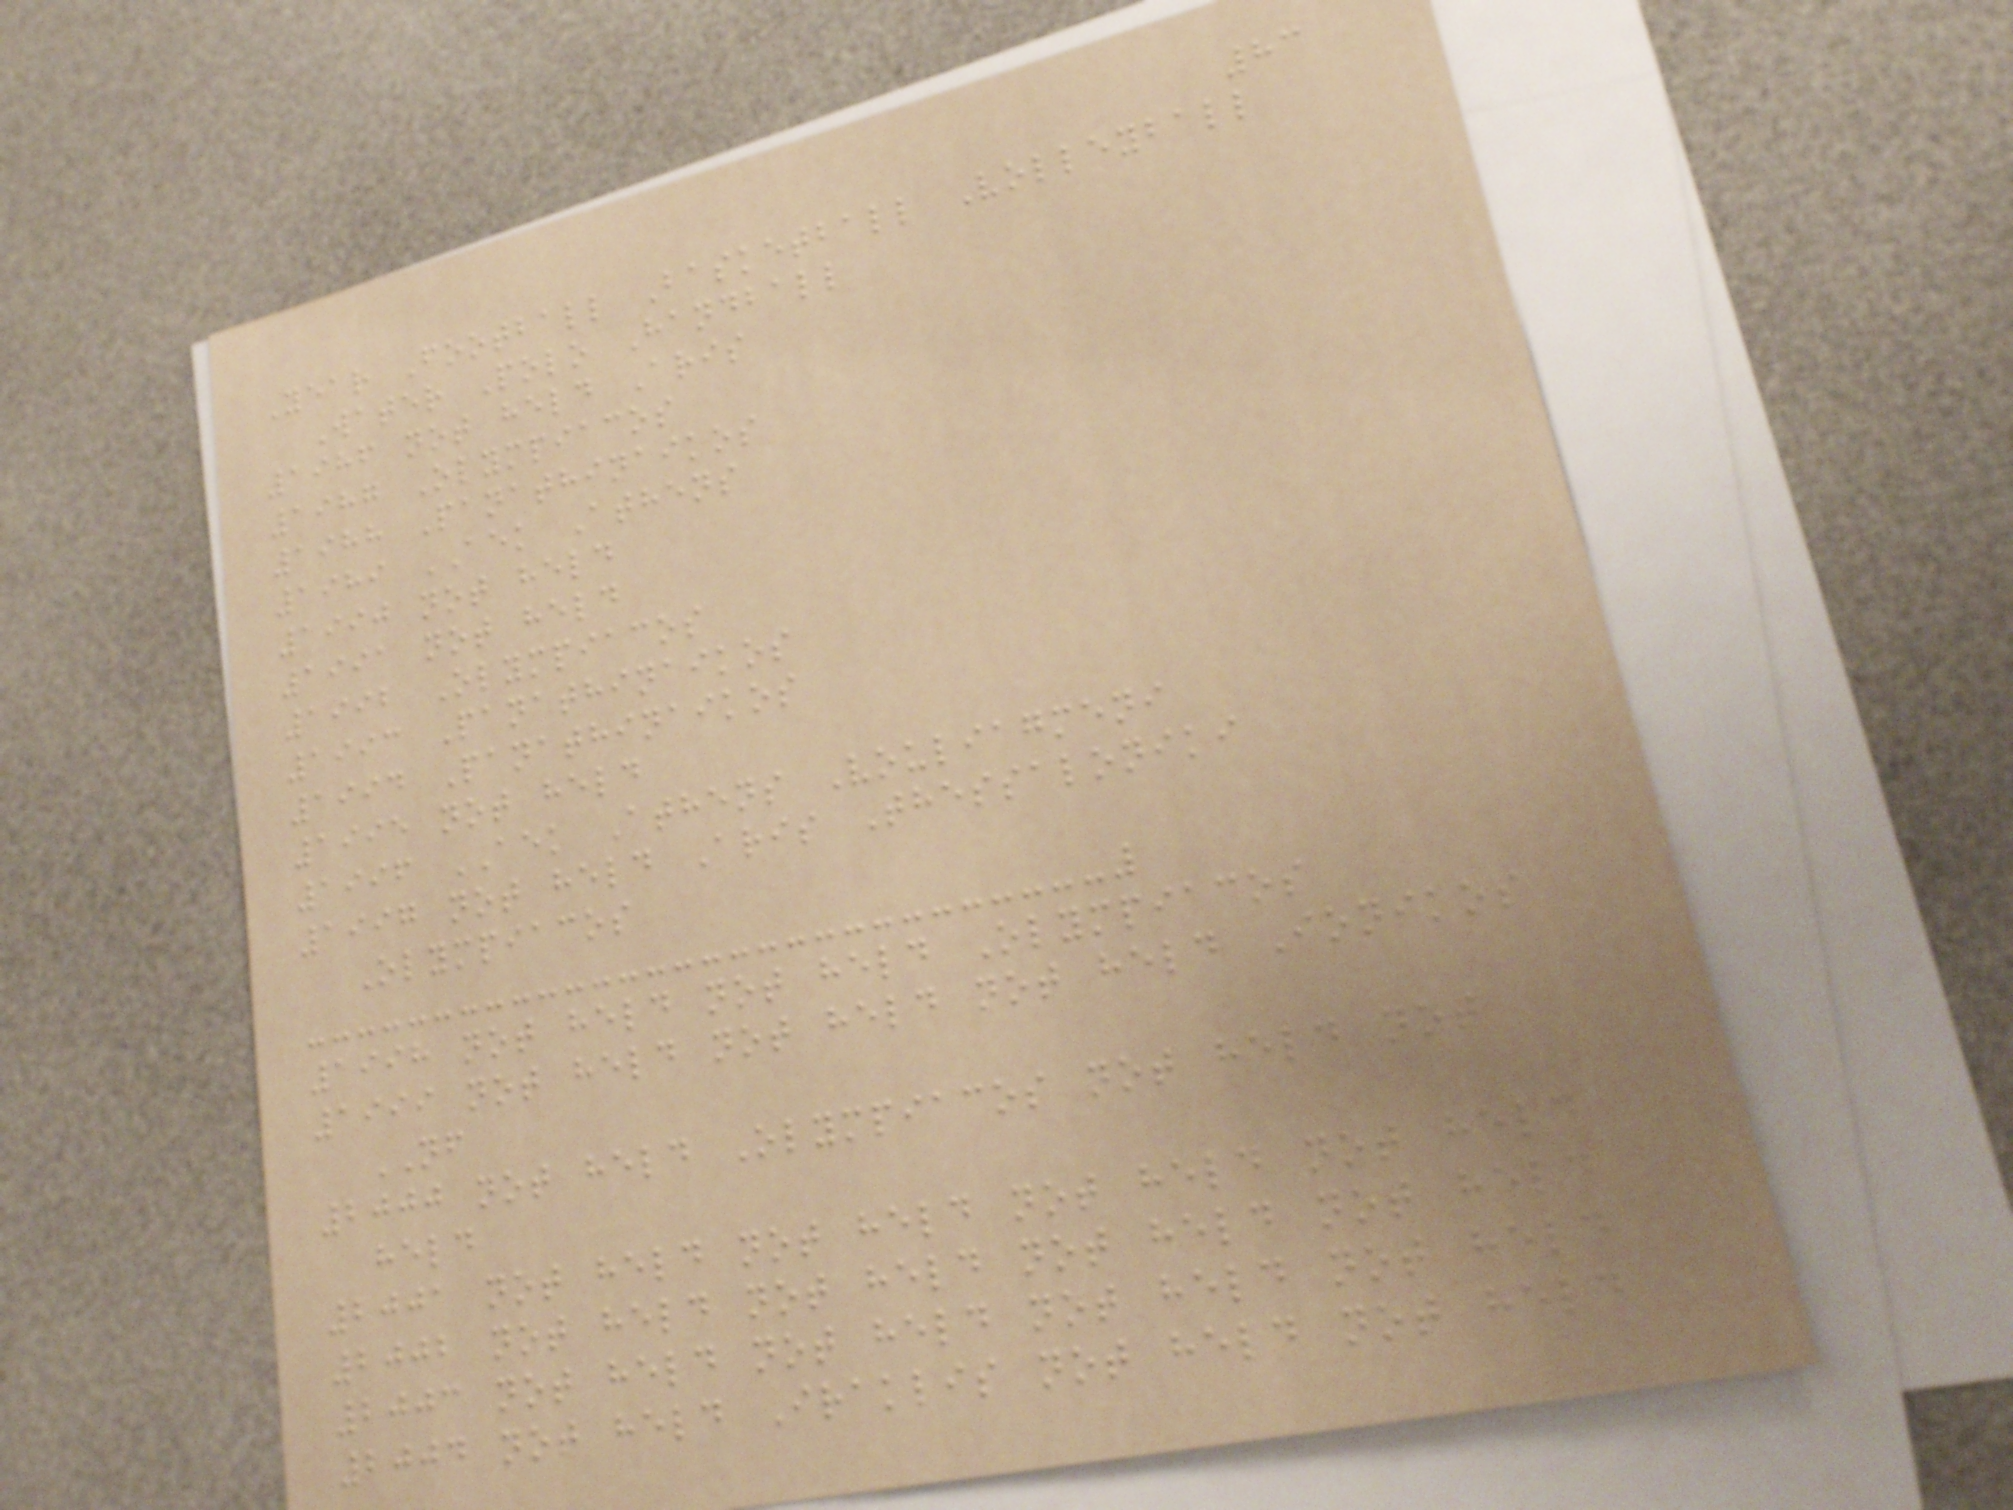83
Year Football Basketball Volleyball
Water Polo Handball
1986 not held Aris
1987 Olympiacos
1988 Panathinaikos
1989 AEK Athens
1990 not held
1991 not held
1992 Olympiacos
1993 Panathinaikos
1994 Panathinaikos
1995 not held
1996 AEK Athens Vouliagmeni
1997 not held Aris Thessaloniki
Olympiacos
1998 not held not held Olympiacos
1999 not held not held not held Ionikos
NF
2000 not held Olympiacos not held not
held
2001 not held not held not held not held
2002 not held not held not held not held
2003 not held not held not held not held
2004 not held Iraklis not held not held
